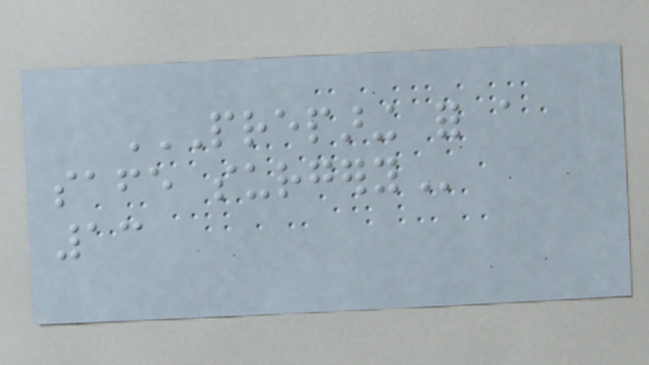PREPARING FOR A
SAFE SURGERY
13
